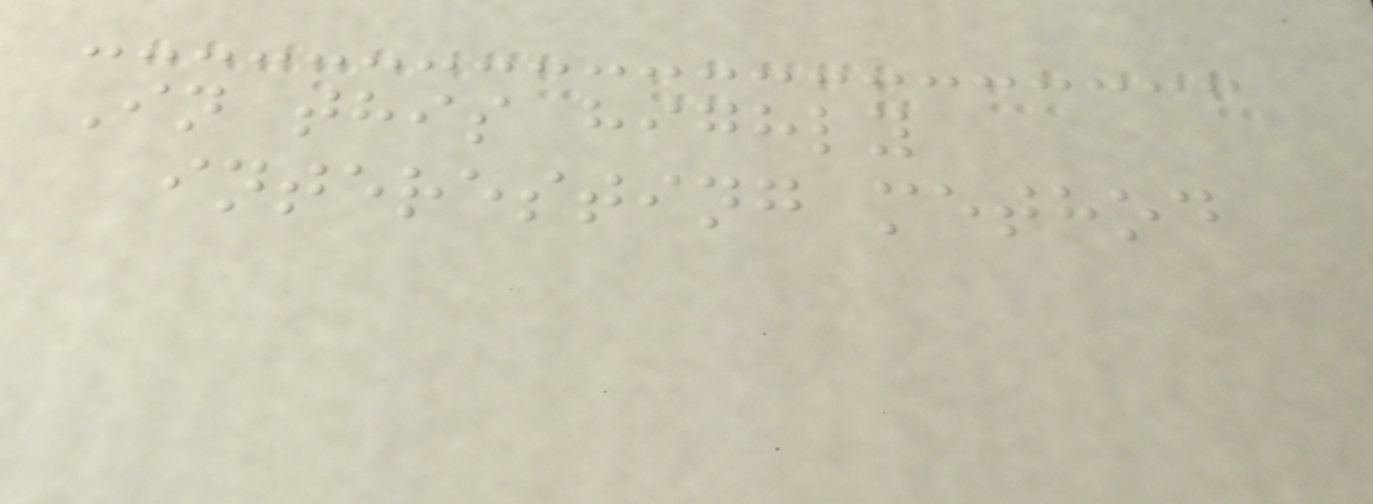In this highly
interesting method
